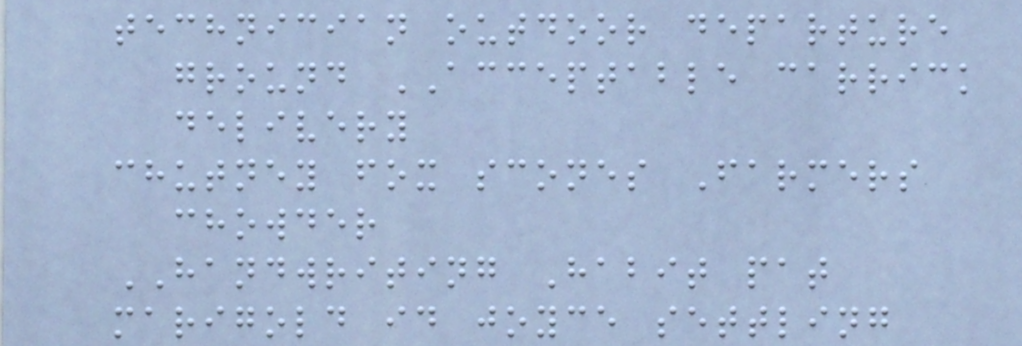technician outdoor departure
ground ACCEPTABLE carrick
delivery
chutney fox scones Farmers
chowder
HANDWRITING Habit pat
marigold id joyce settling
